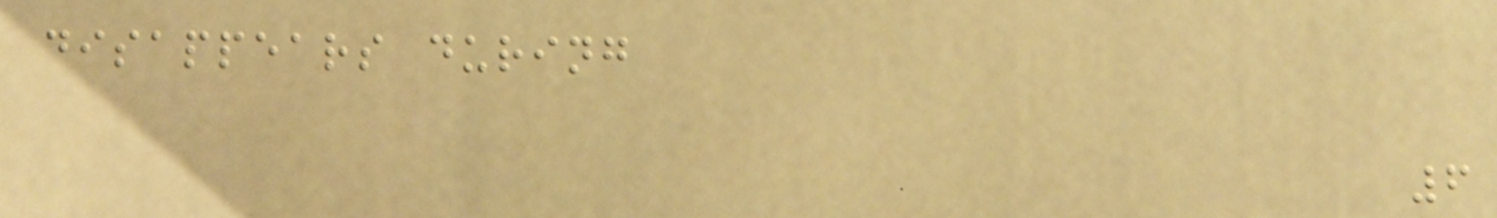disappears during
6
